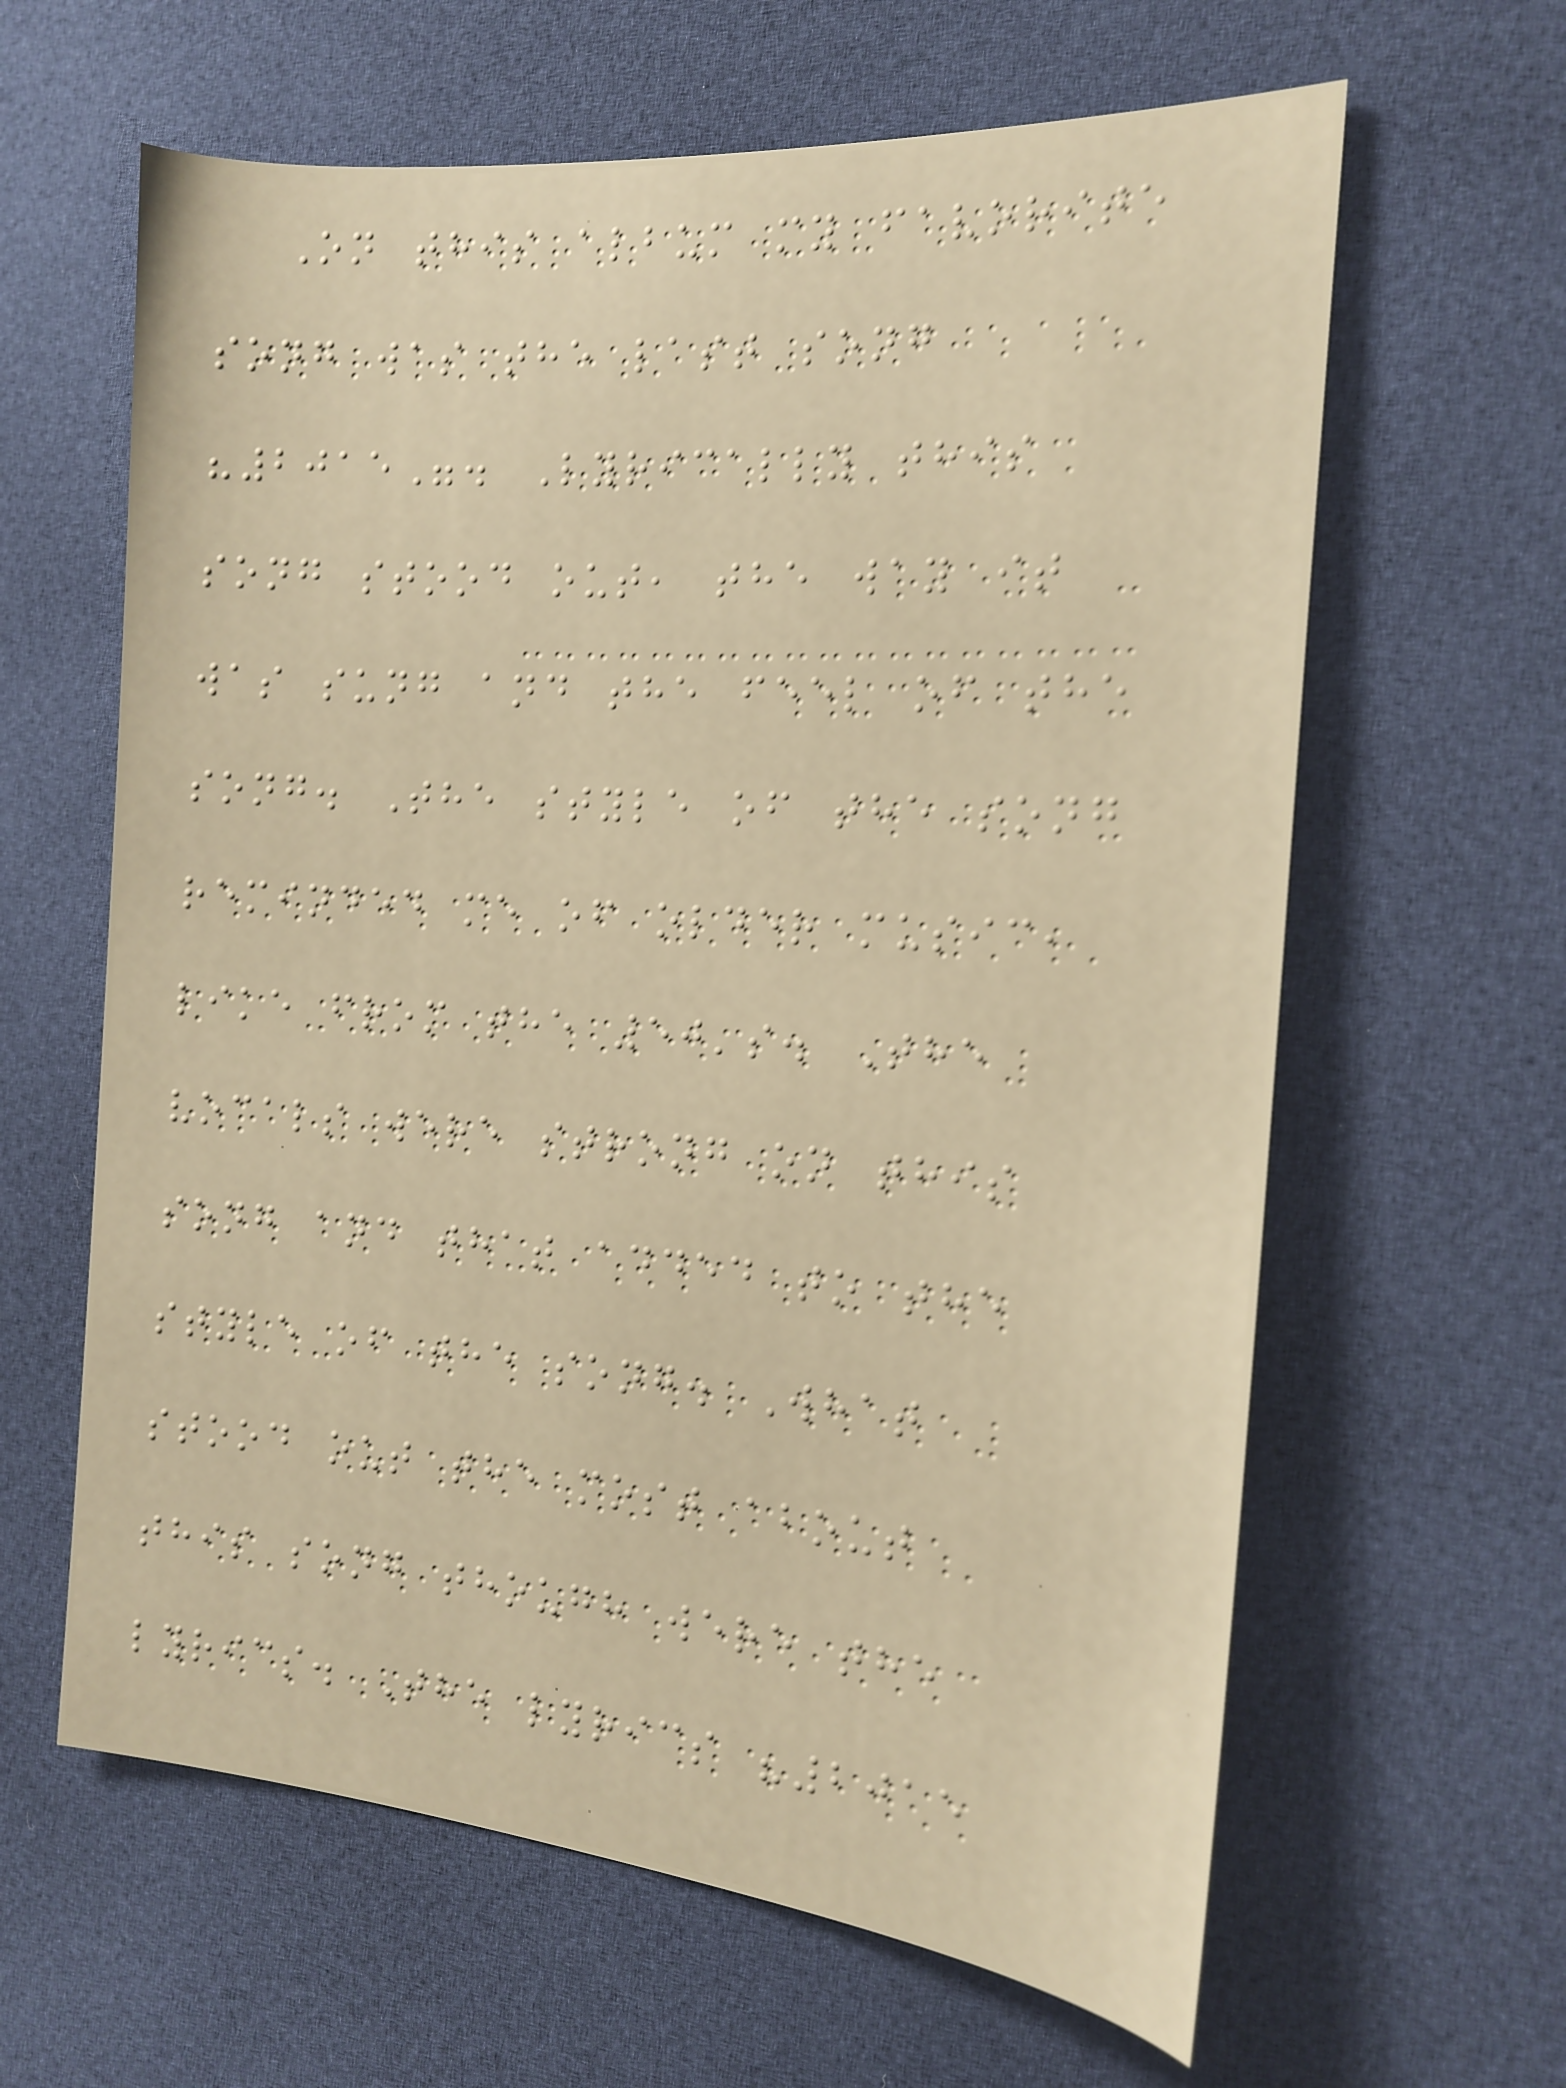On this album my favorite
song was the last song
"2015". Lyrically this
song stood out, the way it
was sung and the feel of the
song. The style of the song
reminded me of older music,
like from the 50's. The
vocals were strong on this
song and that added to the
style of the song. What
stood out the most about
this song though were the
lyrics. The lyrics "2015
